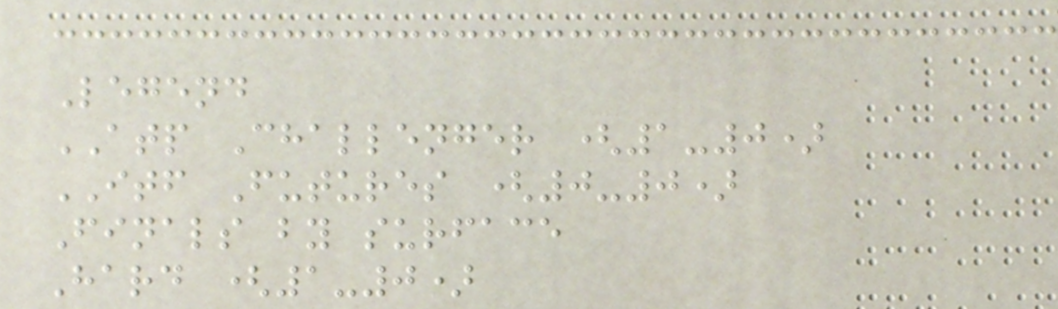Legend
ATP Challenger (1-0)
ITF Futures (0-0)
Finals by surface
Hard (1-0)
